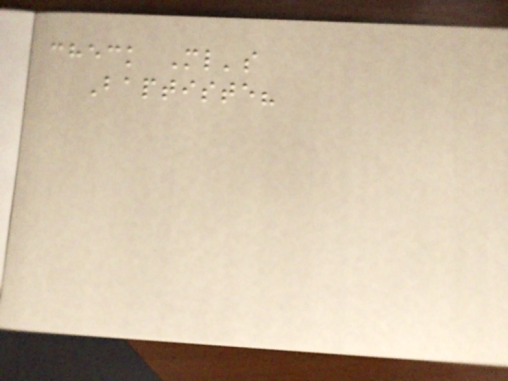check Ml's
Baptiste?
